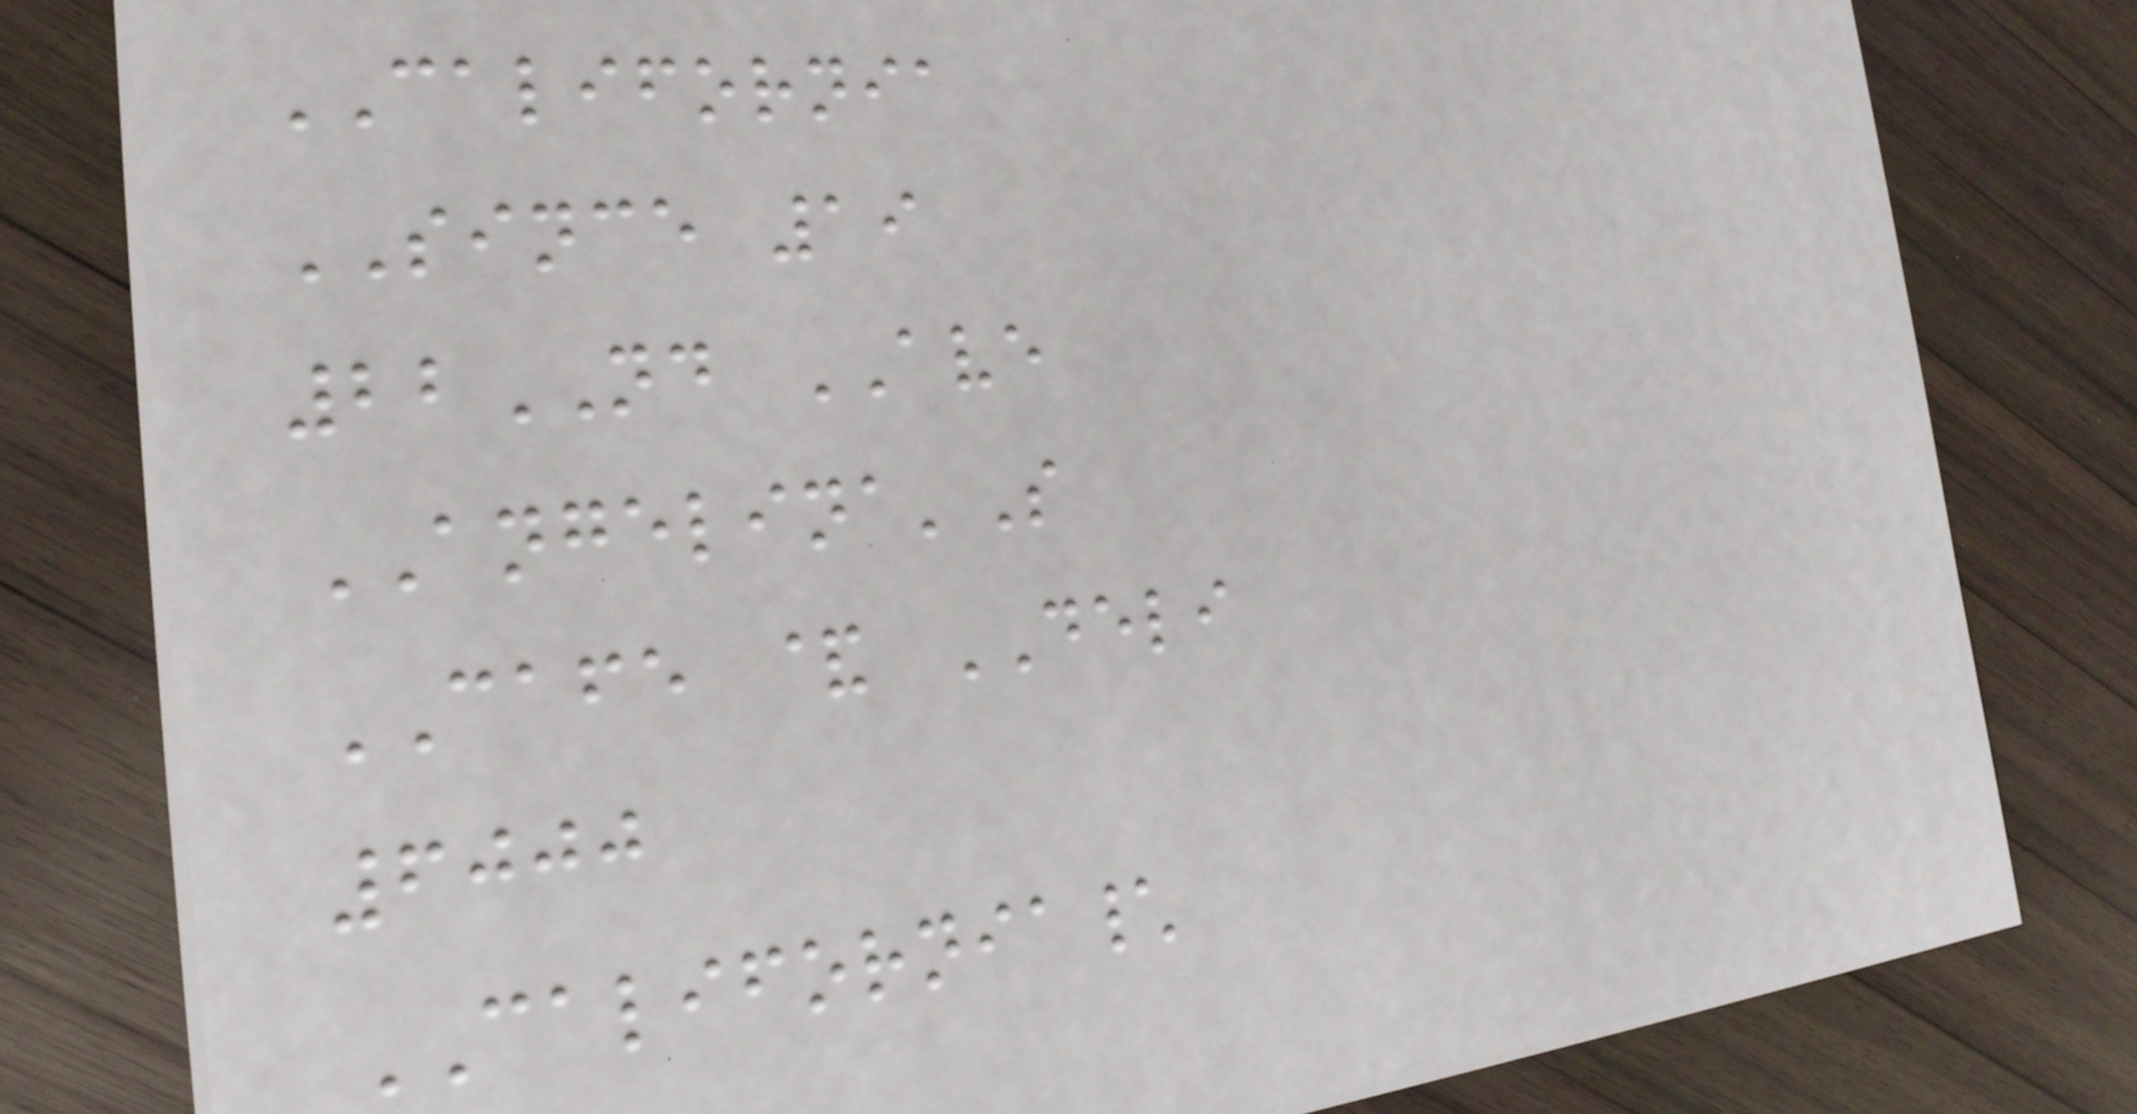CALIFORNIA
SINCE 19
22ND AVE
ANGELINA'S
CAFE & DELI
6000
CALIFORNIA\
